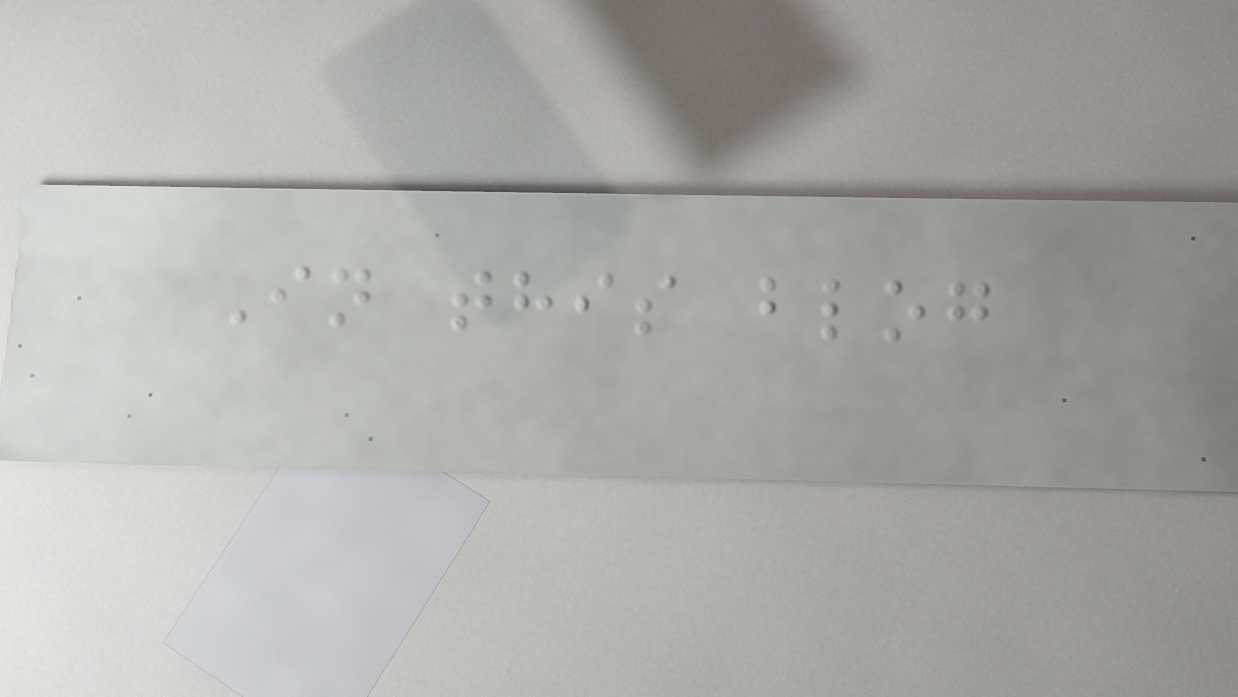In this blog
